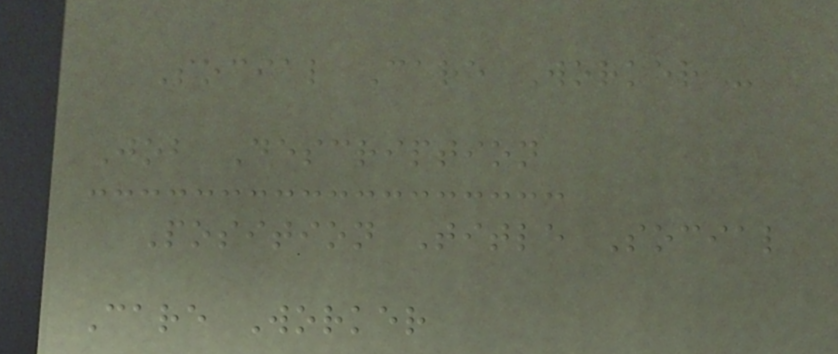Social Care Worker -
Job Description
Position Title Social
Care Worker
